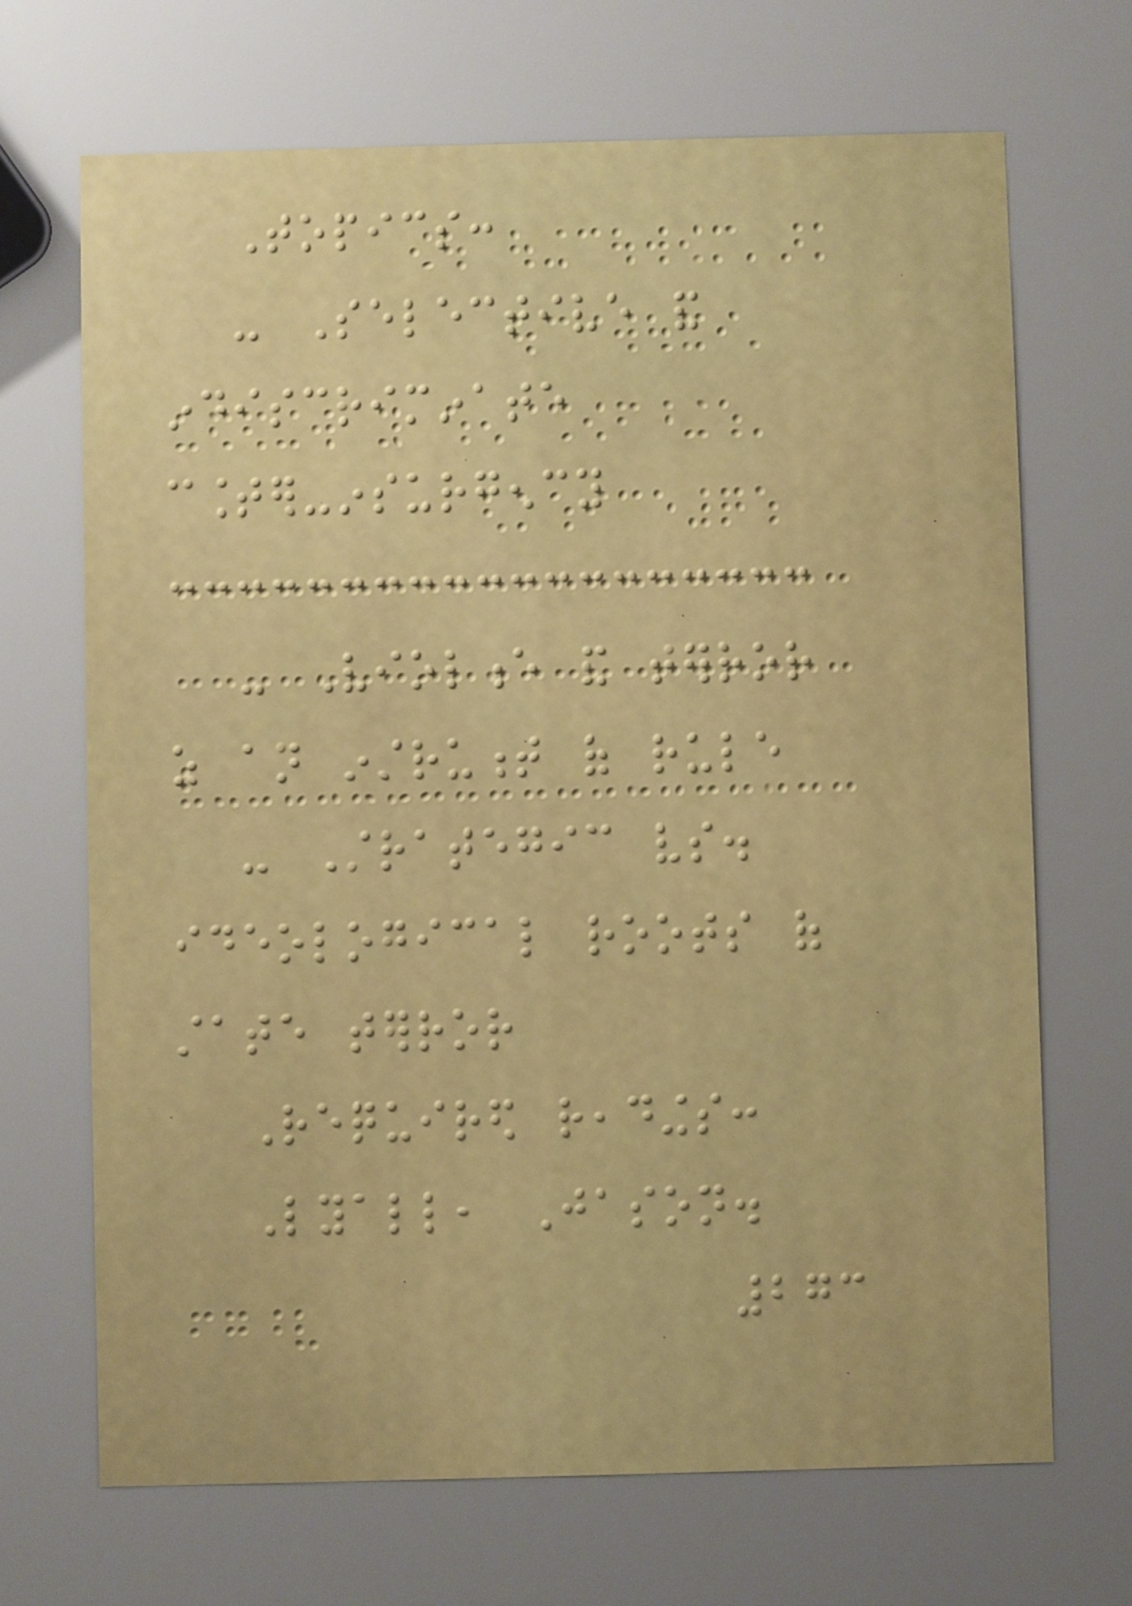Topics:
- Selective and
indiscriminate
counter-insurgency
- Violence and terror
as an instrument of rule
- Strategic vs.
ideological roots of
state terror
Required readings:
Lyall, Jason.
273
